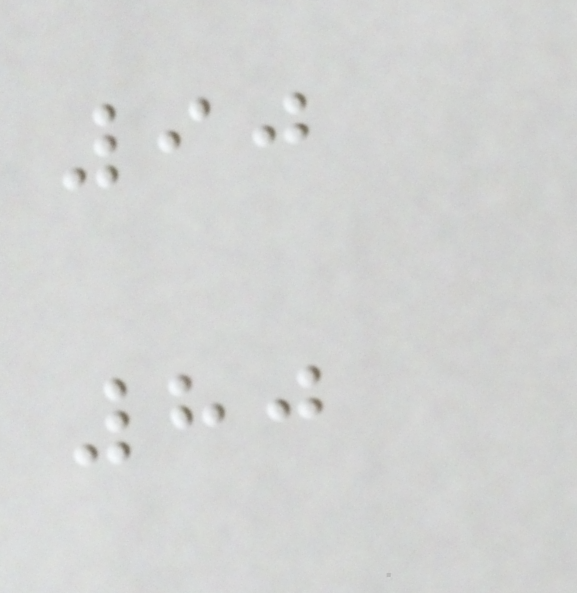90
80
